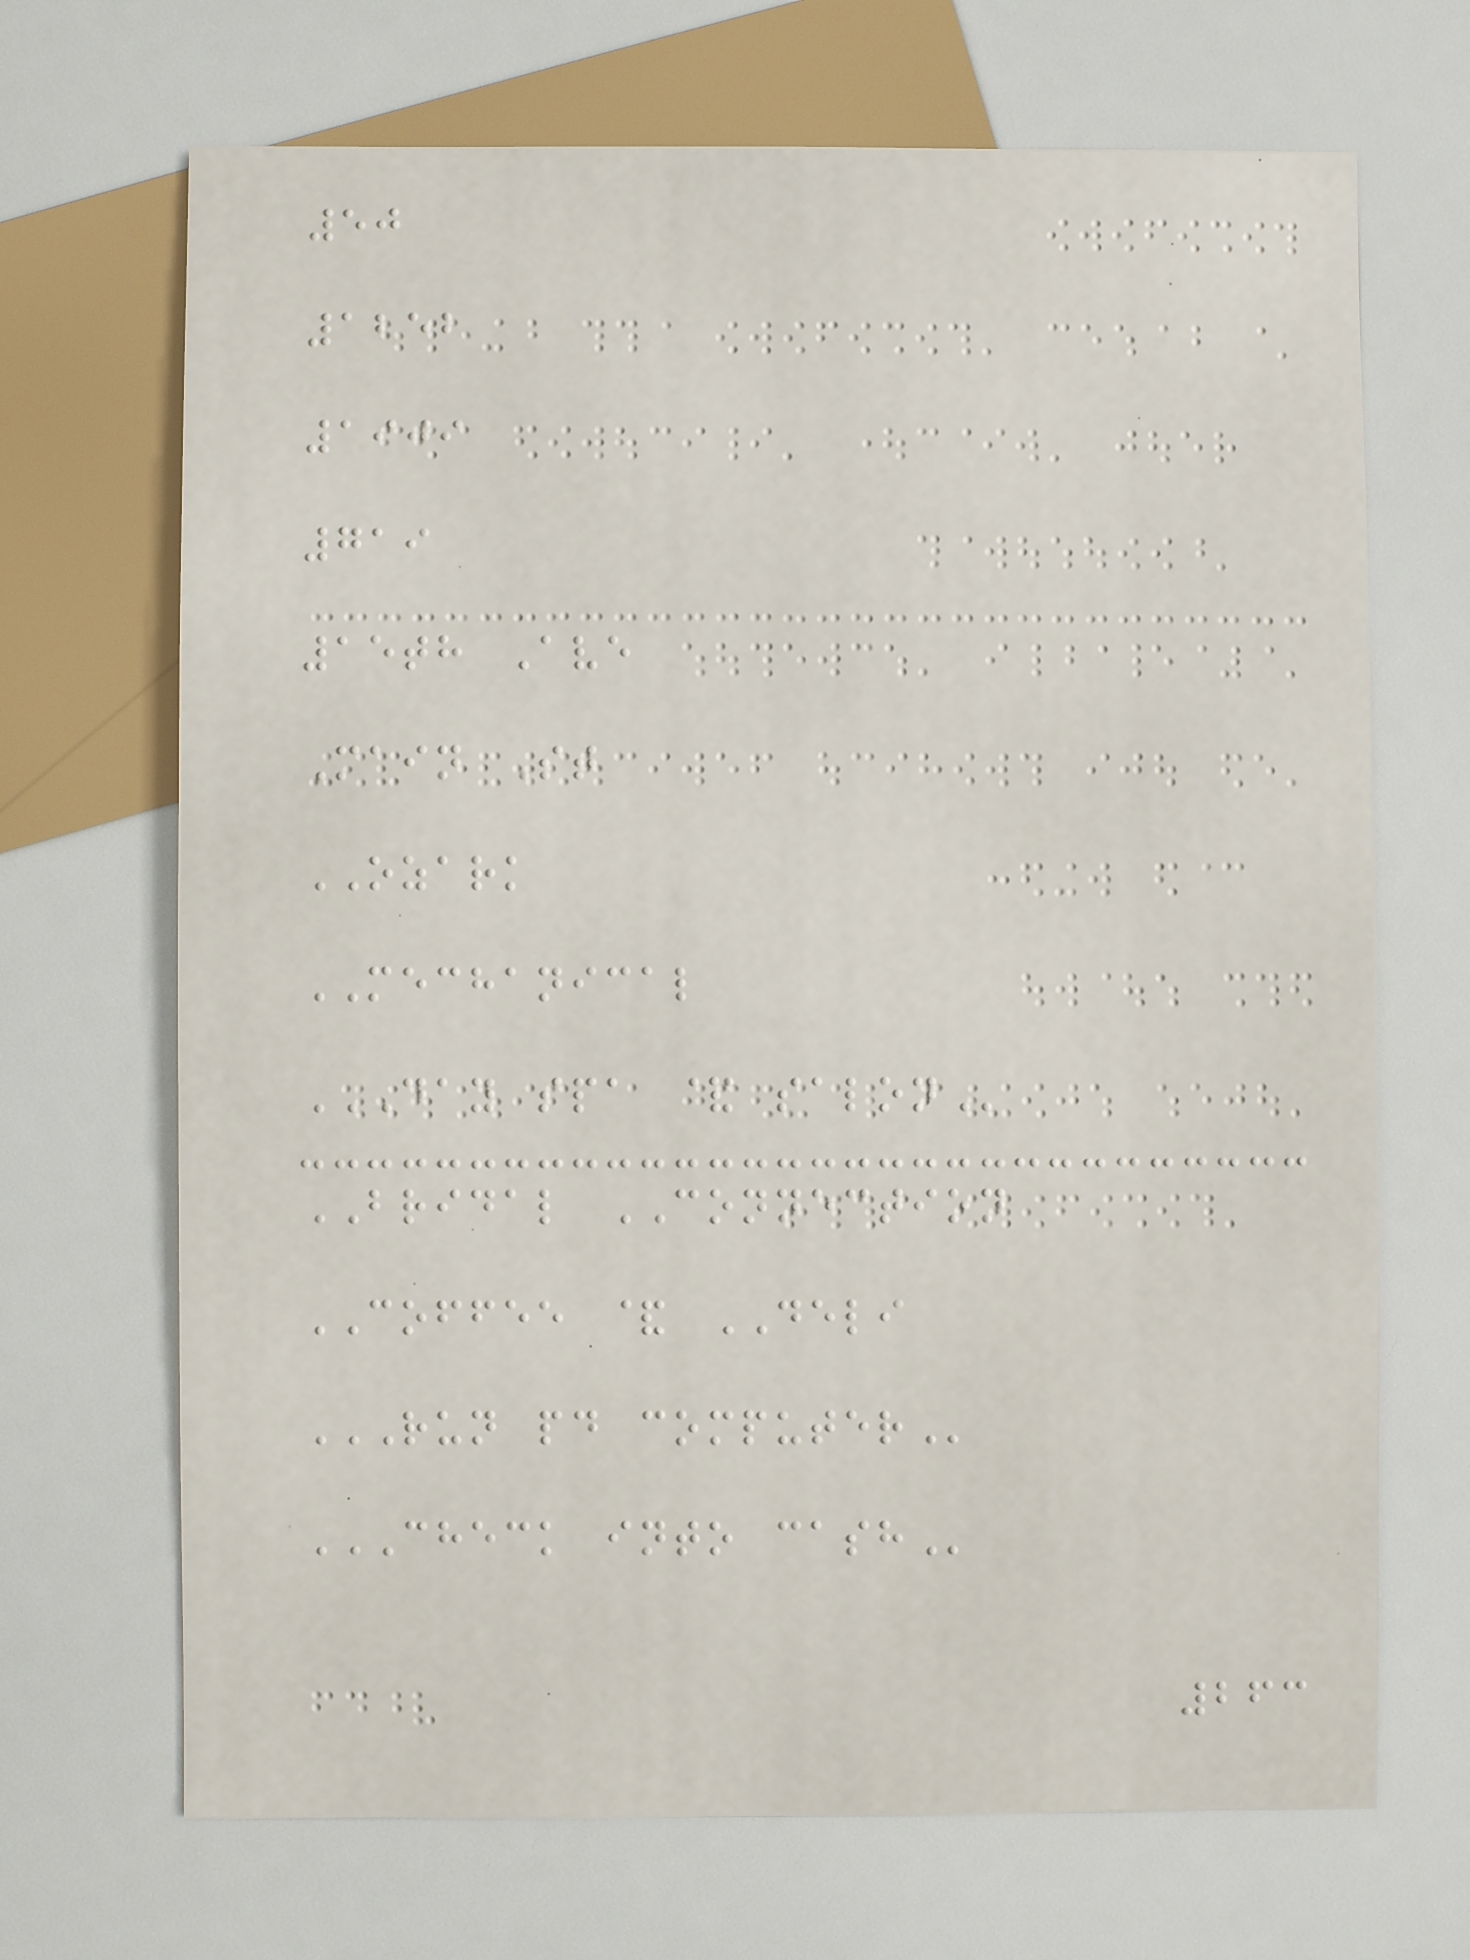50
1252
1909
719
15th Ave
Main St
OZARK
MECHANICAL
DAY SPA & SALON
BRIDAL CONNECTION
COFFEE & DELI
RUN PD COMPUTER
CHECK INTO CASH
263
